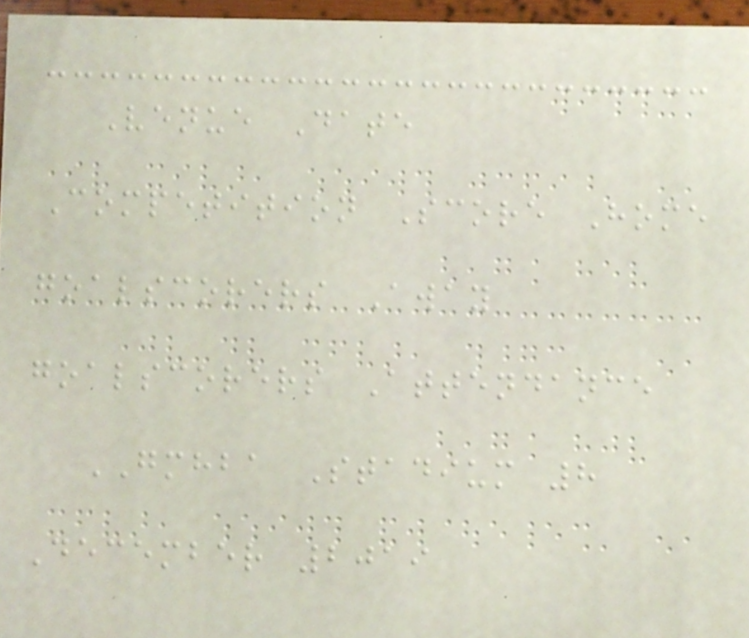Venue Date
Competition Score Home
goalscorers Away
goalscorers Attendance
GMHBA Stadium 8
December 2019
